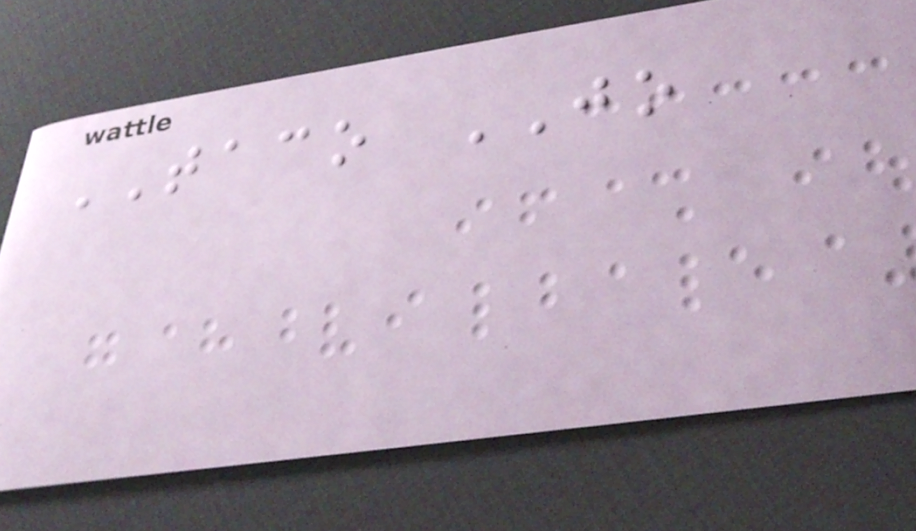TACO JO
